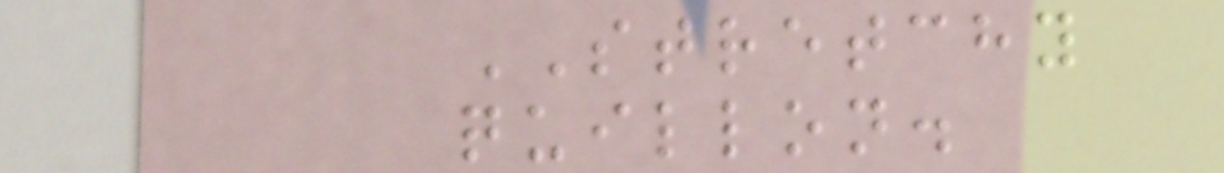STRETCHY
quillon.
